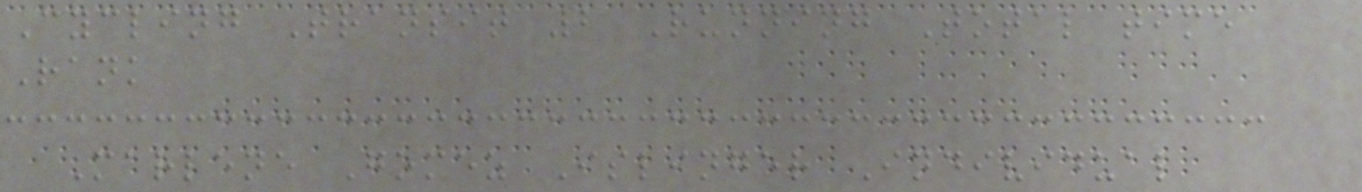Cycling Transit 2 Running Total time
Rank
Marlene Gomez Islinger Individual
